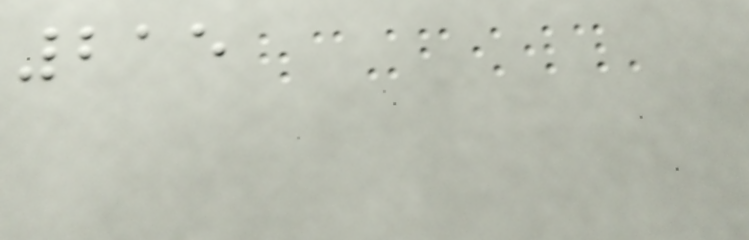215
